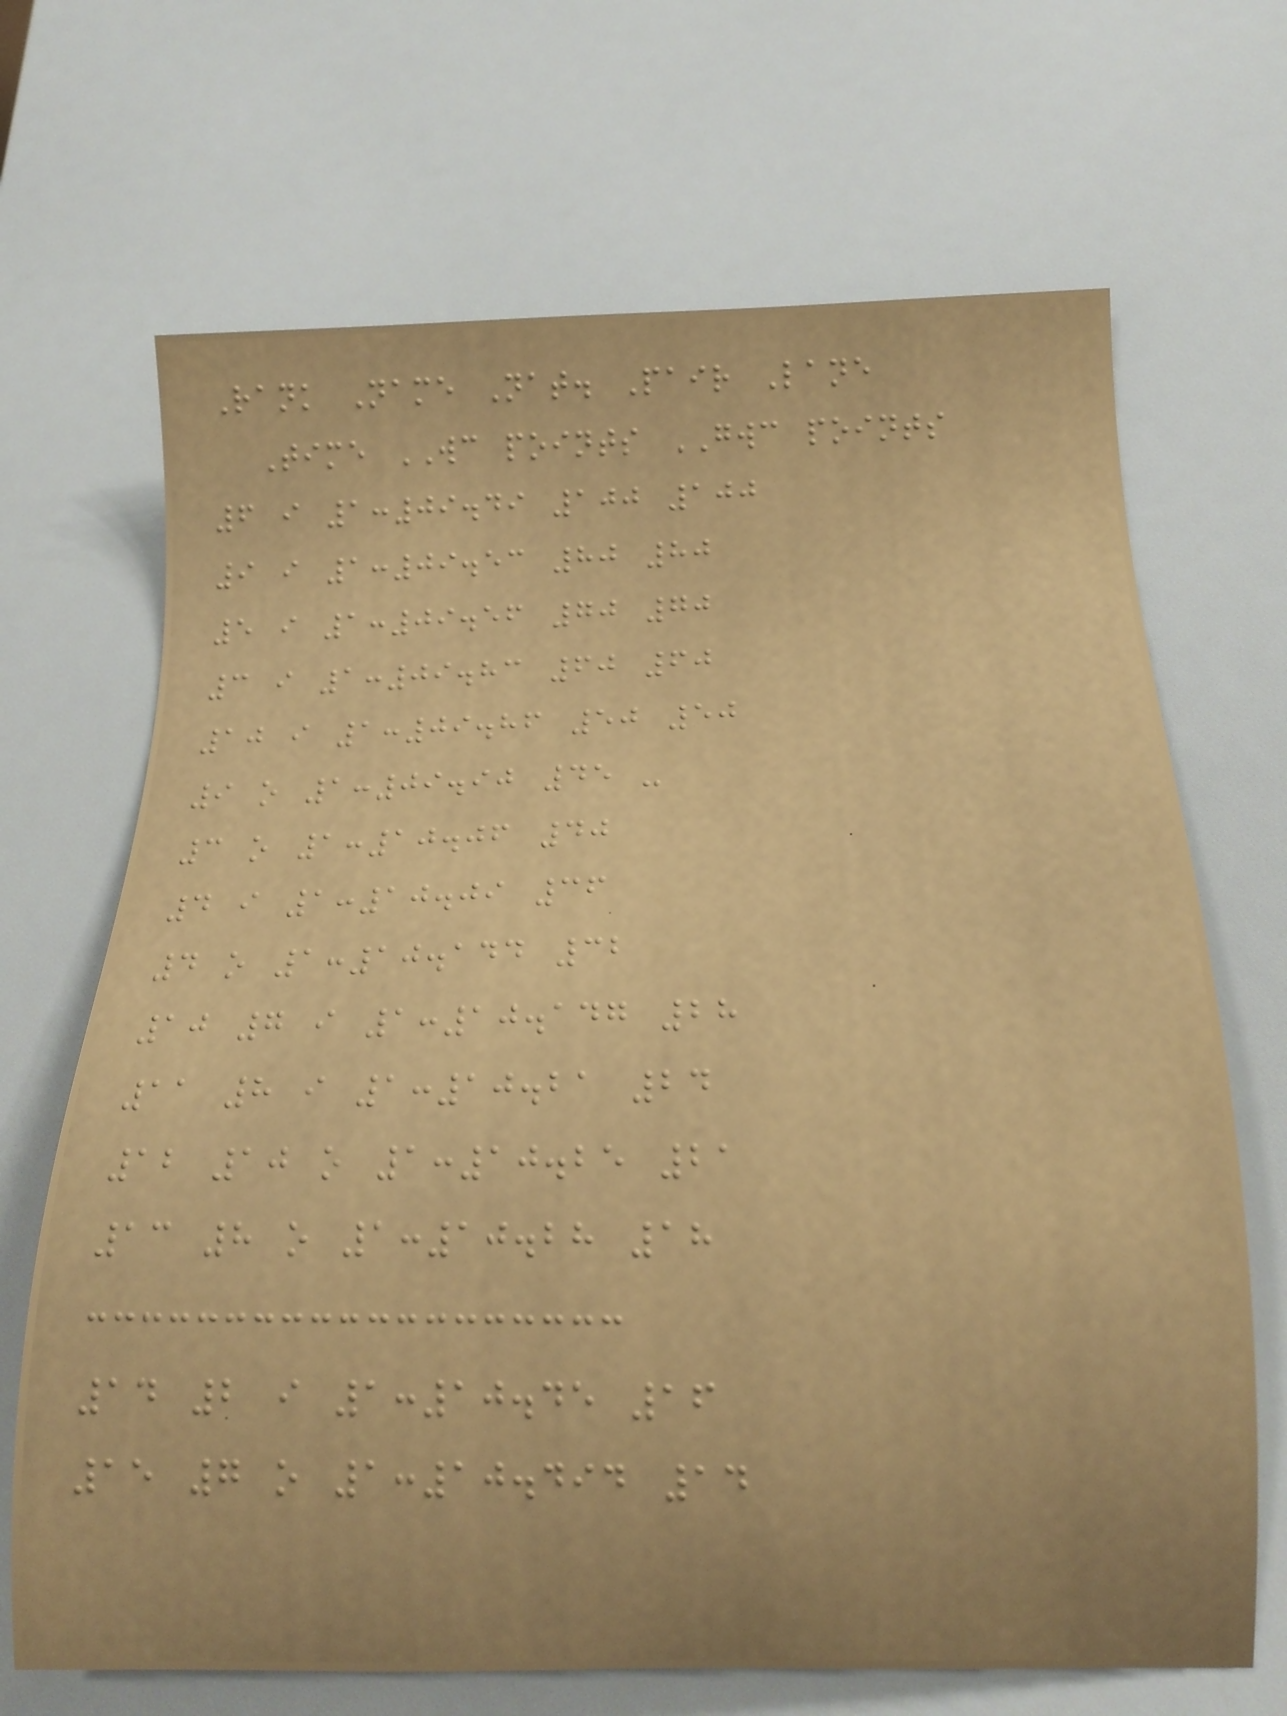Rank Name Nat. Pair Lane
Time WC points GWC points
6 i 1:09.49 100 100
9 i 1:09.53 80 80
5 i 1:09.56 70 70
3 i 1:09.83 60 60
10 i 1:09.86 50 50
9 o 1:09.90 45 -
3 o 1:10.06 40
4 i 1:10.09 36
4 o 1:10.144 32
10 7 i 1:10.147 28
11 8 i 1:10.21 24
12 10 o 1:10.25 21
13 8 o 1:10.28 18
14 2 i 1:10.45 16
15 7 o 1:10.494 14
